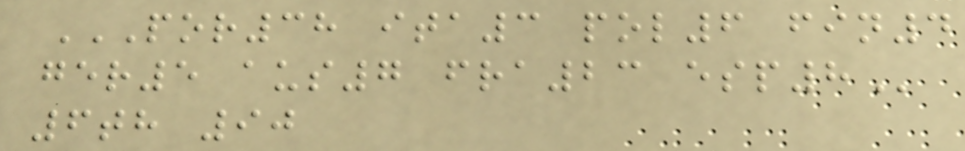POR38 ITA3 POL6 FIN4
GER5 AUS7 FRA23 ESP8
6th 90
